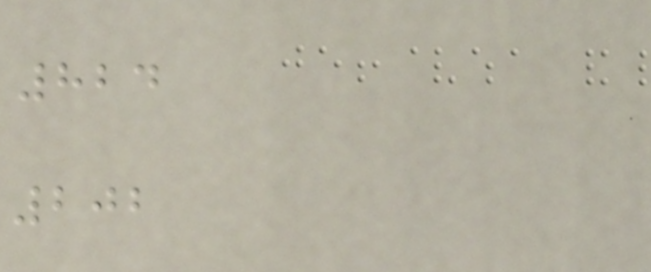824
202
